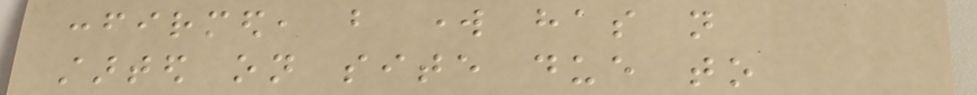confirmed, but work has not
started on site due to
